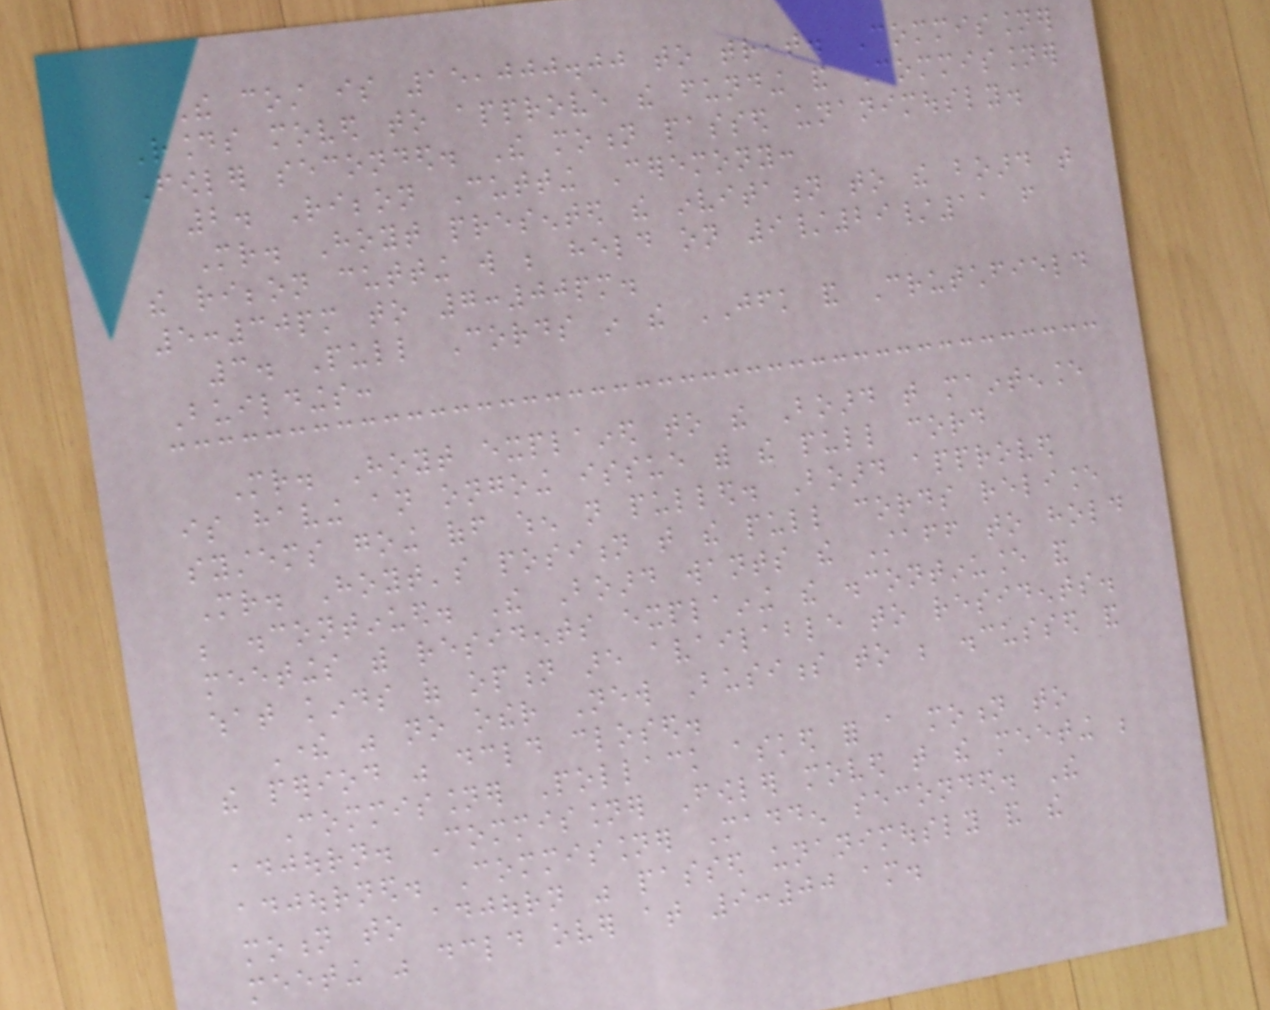The cost is 15,000.00 to treat. Commissioner
Rounds moved to approve the funding and Commissioner
Fowler seconded. The motion passed unanimously.
2. Ribbon Cutting Ceremony:
Mr. Hoyt presented the invitation to the board that
the ribbon cutting will be held on 9/29/11 from
5:30pm to 7:00pm.
3. Pull Cords in the JFK and Crutchfield
Buildings:
Mr. Hoyt explained to the Board that maintenance
is having an ongoing issue with the pull cord
systems going off when not pulled. Board approved
Mr. Hoyt's position that the pull cords reliance
be discontinued. The Board wants the Staff to hold
meetings with residents explaining the discontinuance and
what kinds of option are available to residents.
There was no other New Business to be discussed and
the period was declared closed.
Commissioner Pollack asked for a motion to
adjourn. Commissioner Fowler moved that the meeting be
adjourned. Commissioner Madden seconded. The
motion to adjourn was passed unanimously and the
meeting was declared over at 9:00 am.
